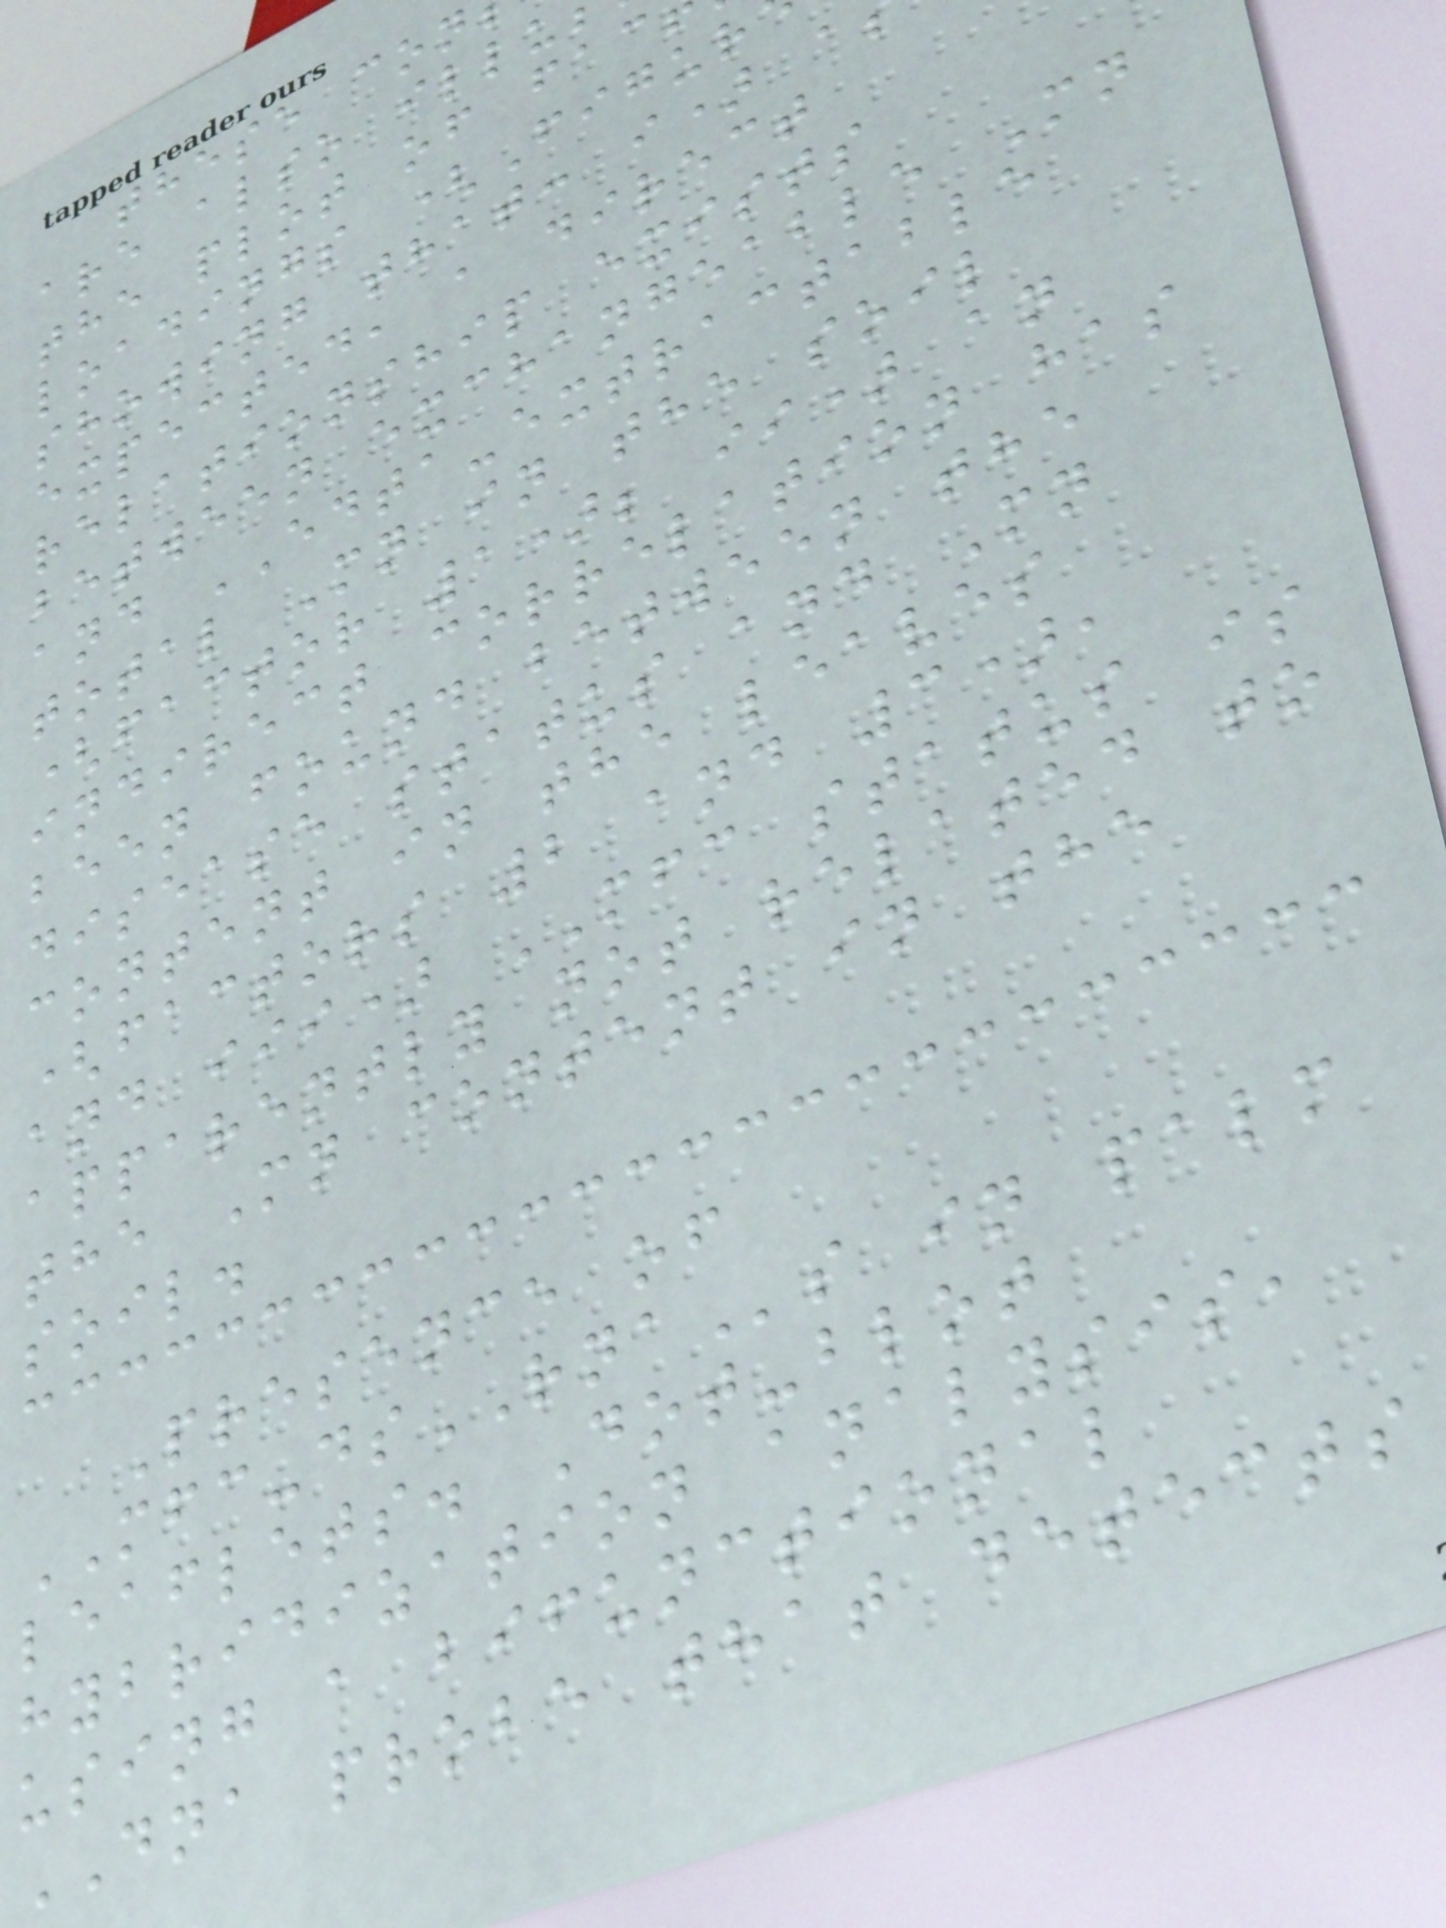these con
are also illu
the plot of fac
loadings (Figur
showing that: i) a
expected, a direct
relationship exists
between exchangeable Mn
and EDTA-extractable
total Mn in the soil
(factor 1); ii) an
indirect correlation has
been found between the
disease status and Mn
content in the leaves
(factors 2 and 3),
and iii) MFC status is
apparently not related to
the Mn content in the
soil.
Presence of
MFC-dsRNAs in palm
leaflets. Dot-blot
hybridization analysis,
using a bifunctional
DNA probe that detects
